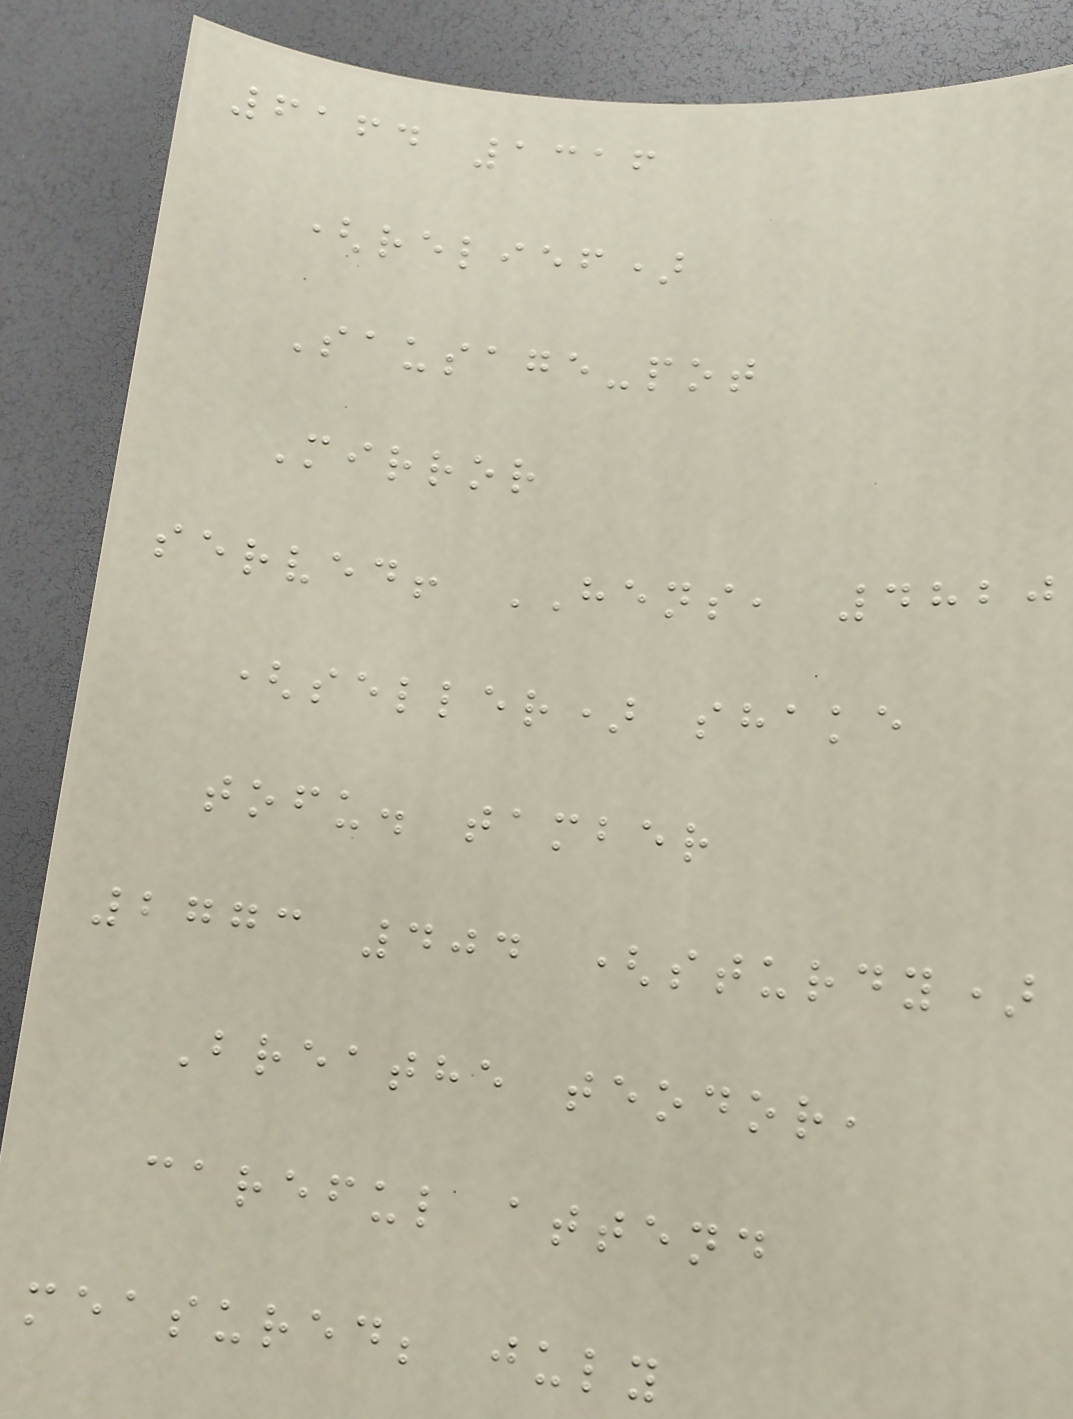6164 1316
(relief)
Sausage-pot
Mirror
served! HENS, 4820
(seller) shake
tofu. tamber
2773 404 (sturdy)
Breathe teodor,
careful attend
measured; july
